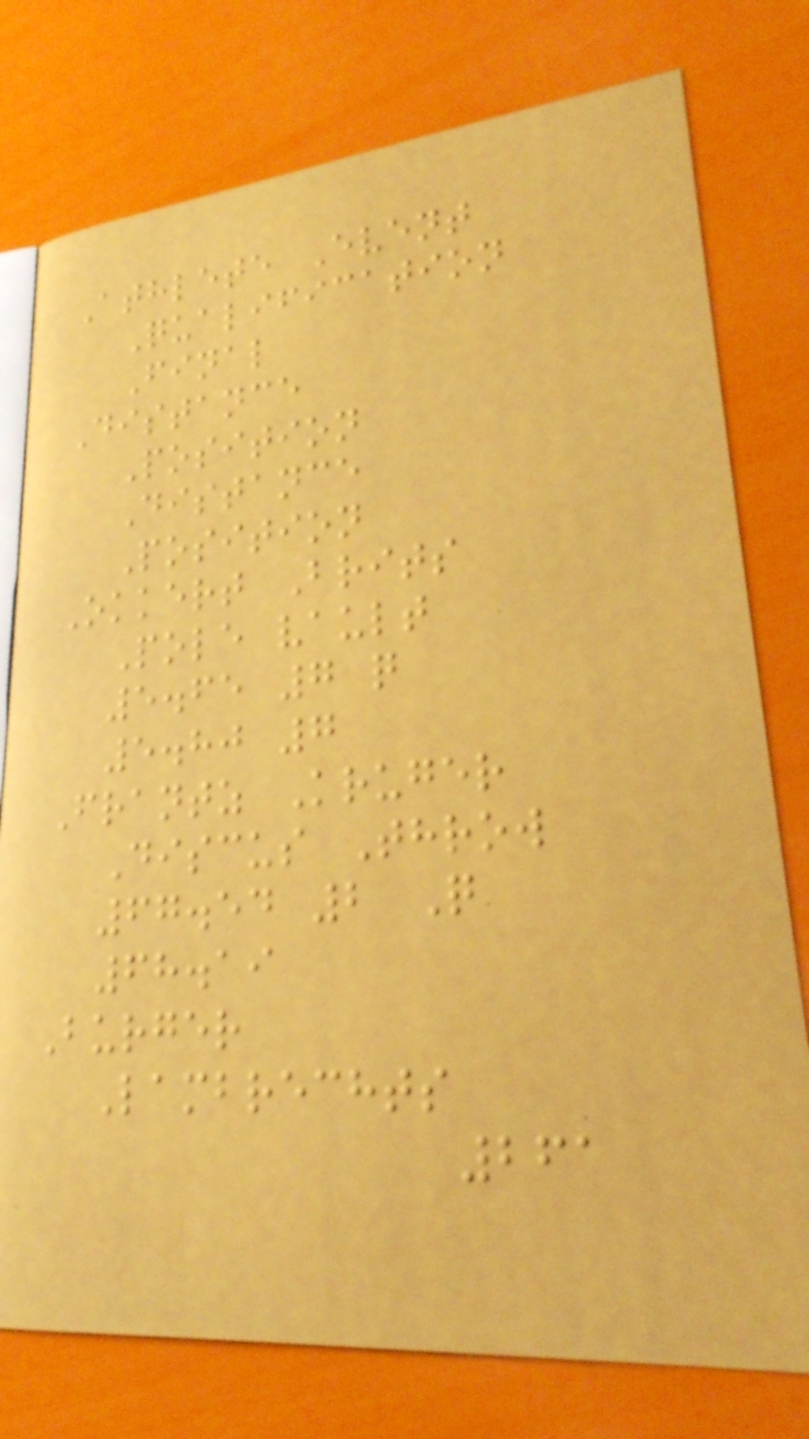Athlete Event
Qualification
Final
Distance
Position
Distance
Position
Okkert Brits
Pole vault
5.65 7 q
5.80 7
Frantz Kruger
Discus Throw
67.54 2 Q
68.19
Burger
Lambrechts
261
